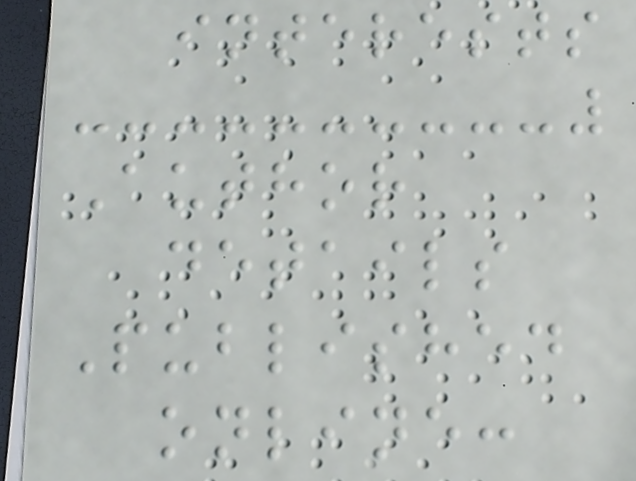interests
Author
details
Published
online:
